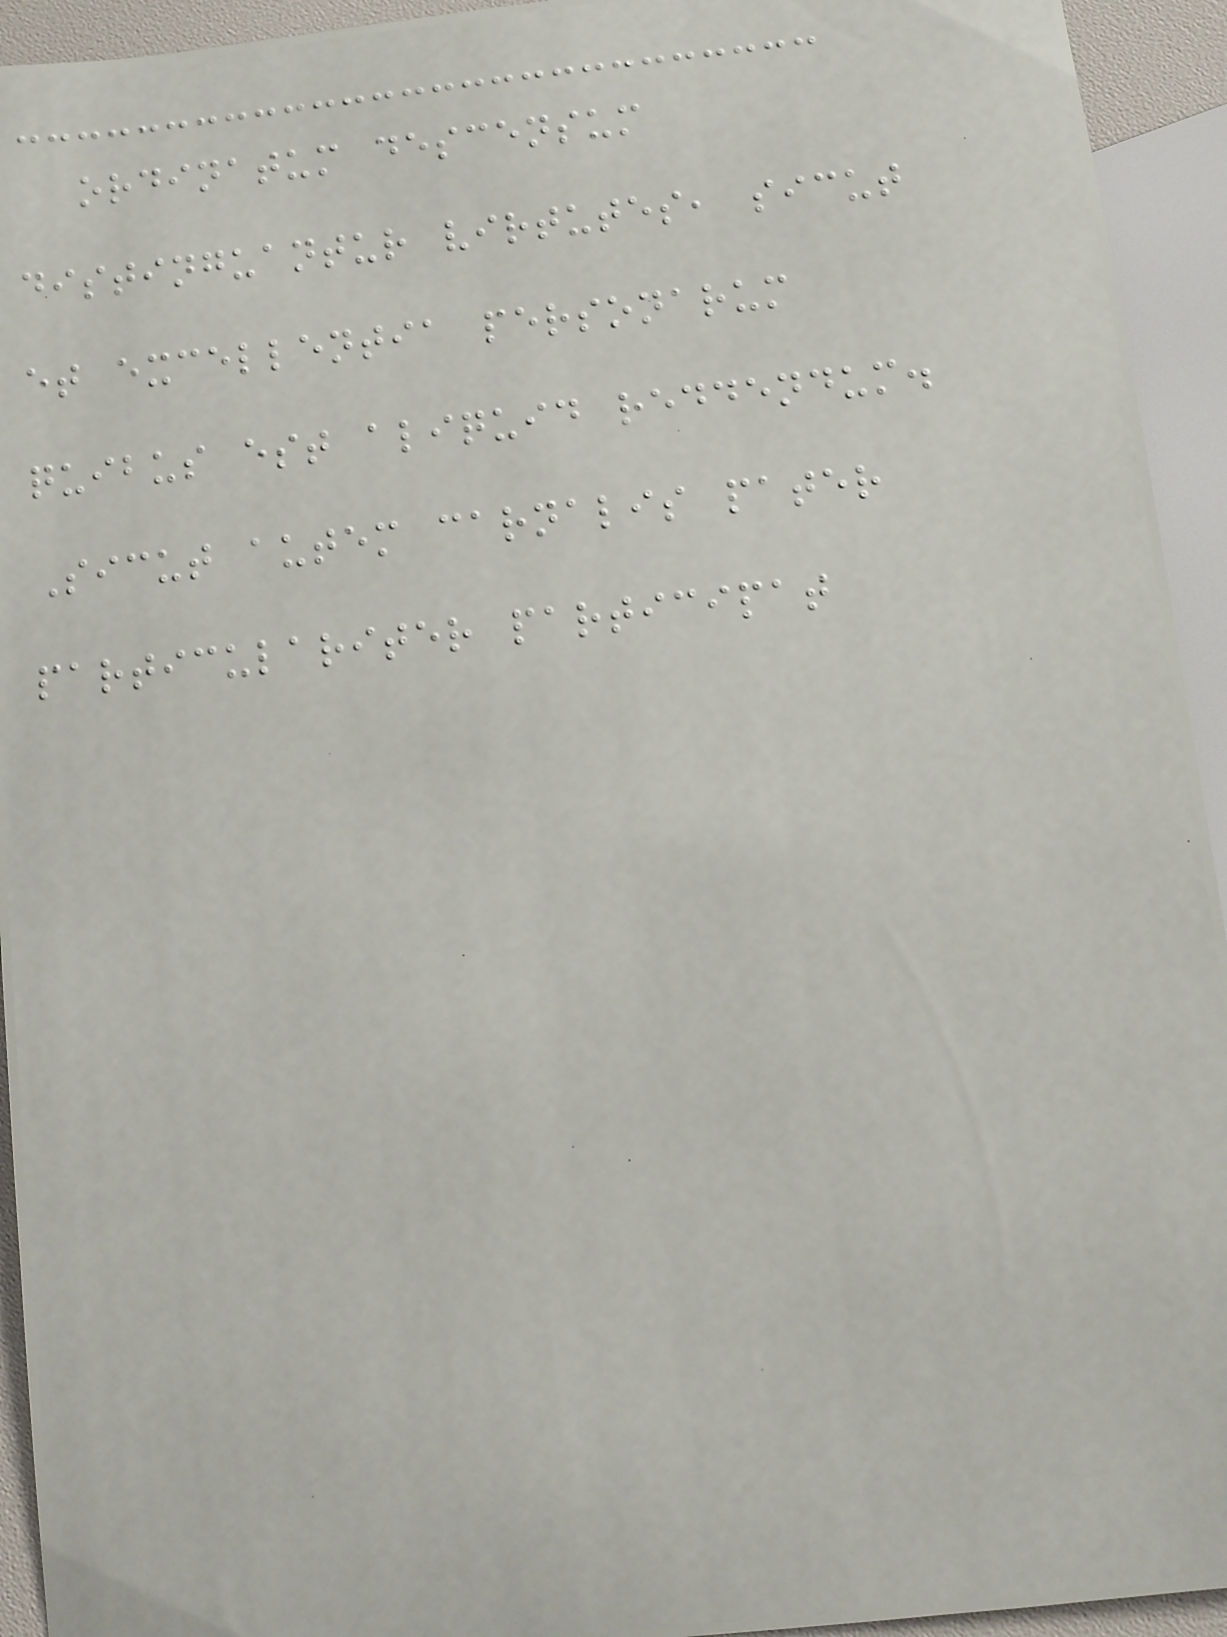ordinatum descensum
distinguantur virtutes, sicut
et excellentia personarum
quibus est aliquid reddendum.
Sicut autem carnalis pater
particulariter participat
